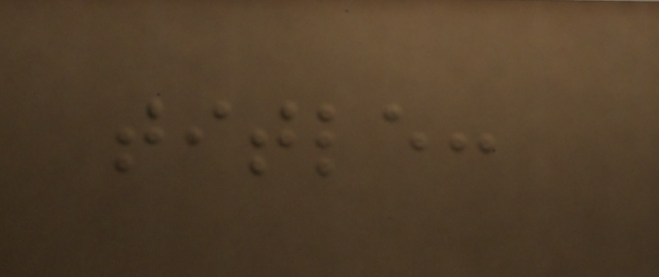title:
